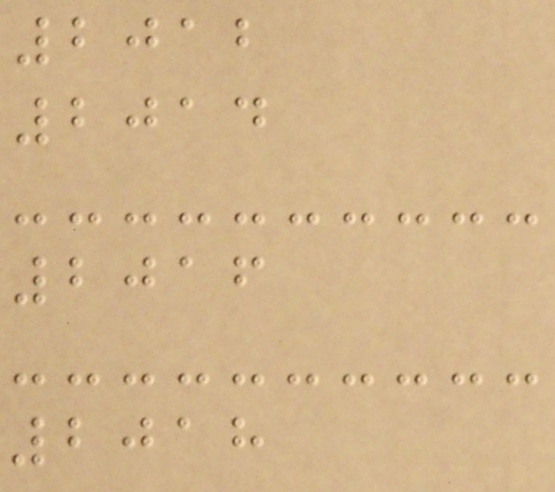2012
2014
2016
2018
